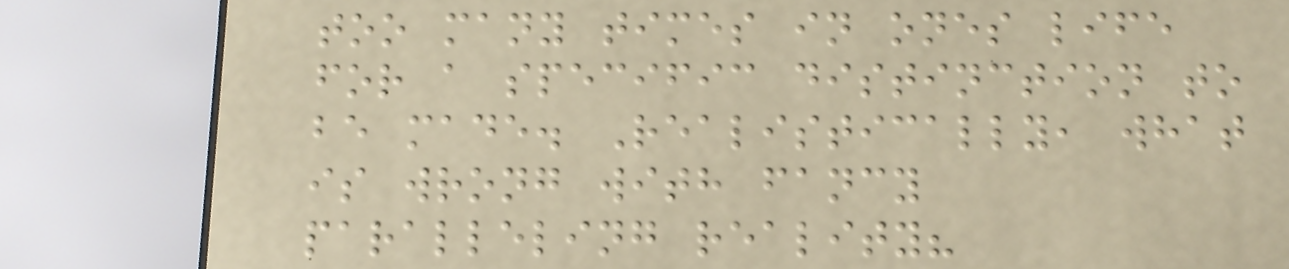too many times in ones life
for a specific distinction to
be made. Realistically, what
is wrong with fancy
paralleling reality?
